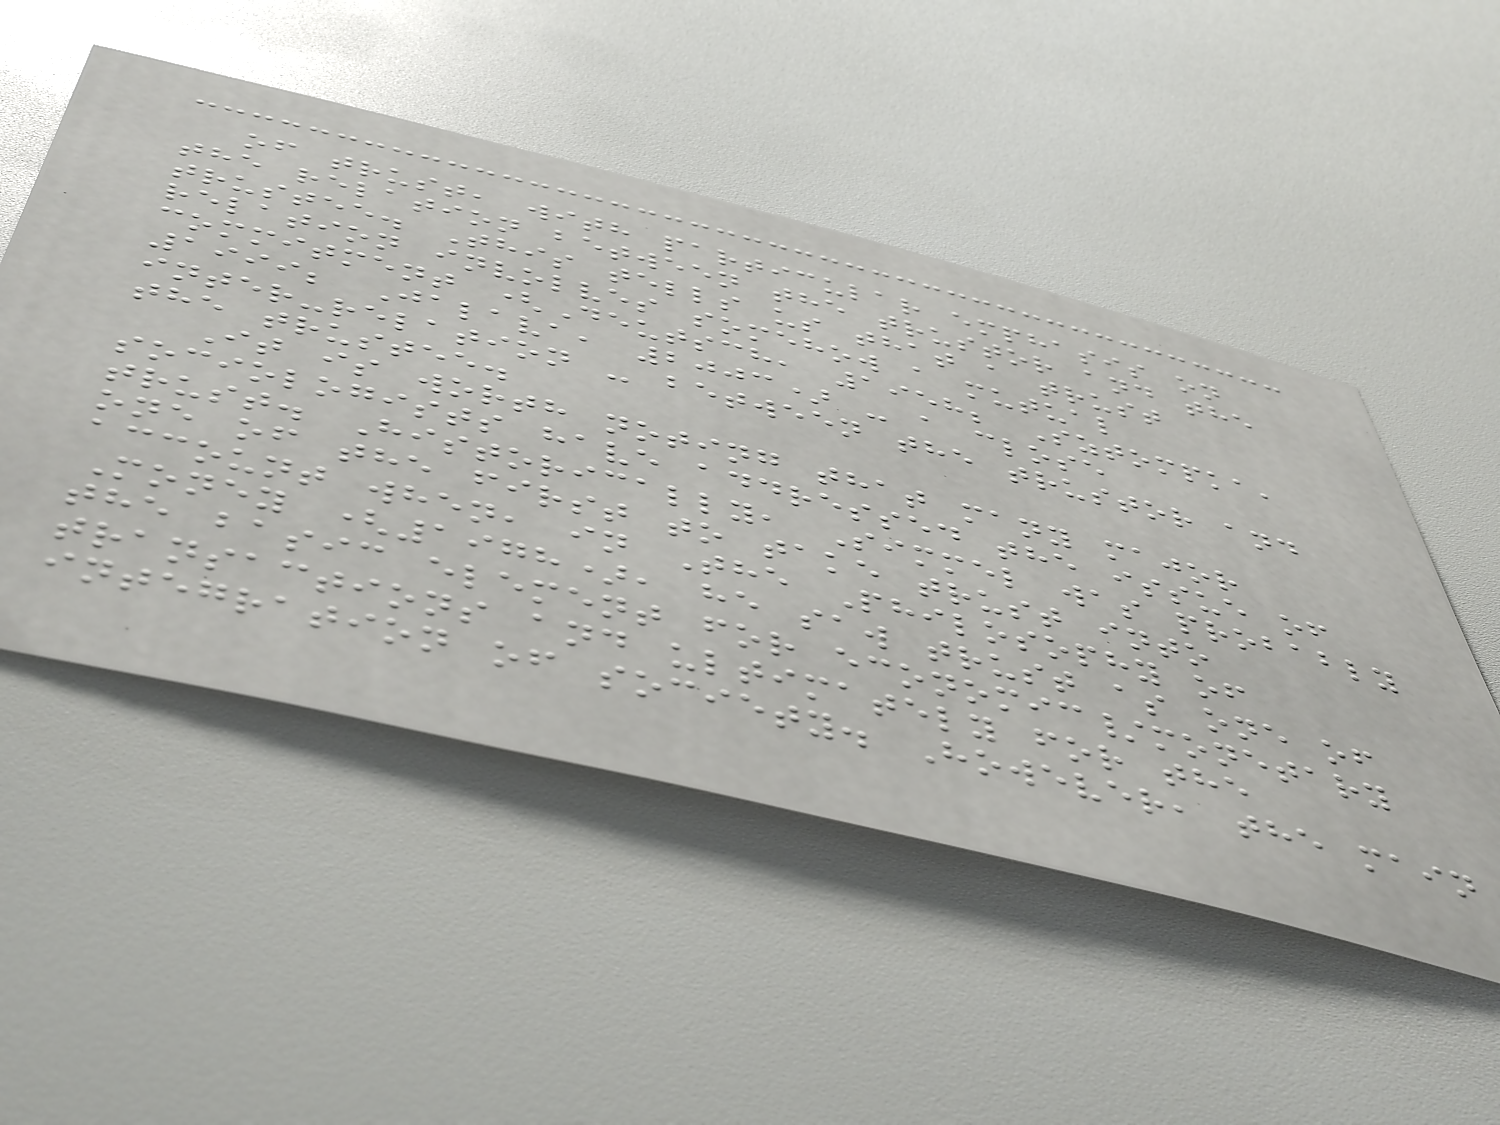of trust, with particular emphasis on
the relation between the trustor and the
trustee. This tells us that a trust
relation involves somehow a mutual
commitment (Deutsch, 1958; Sztompka,
1999; Jalava, 2003) - a close
inter-relation - between the trustor and
the trustee.
It is worth noting that many major
sociologists have addressed the issue of
trust. Historically, Simmel was probably
one of the first to take trust into
account when, in The Philosophy of
Money (1978), he saw trust as one of
the basic element for economic/monetary
transactions and ultimately for the
integration of society. However, the main
